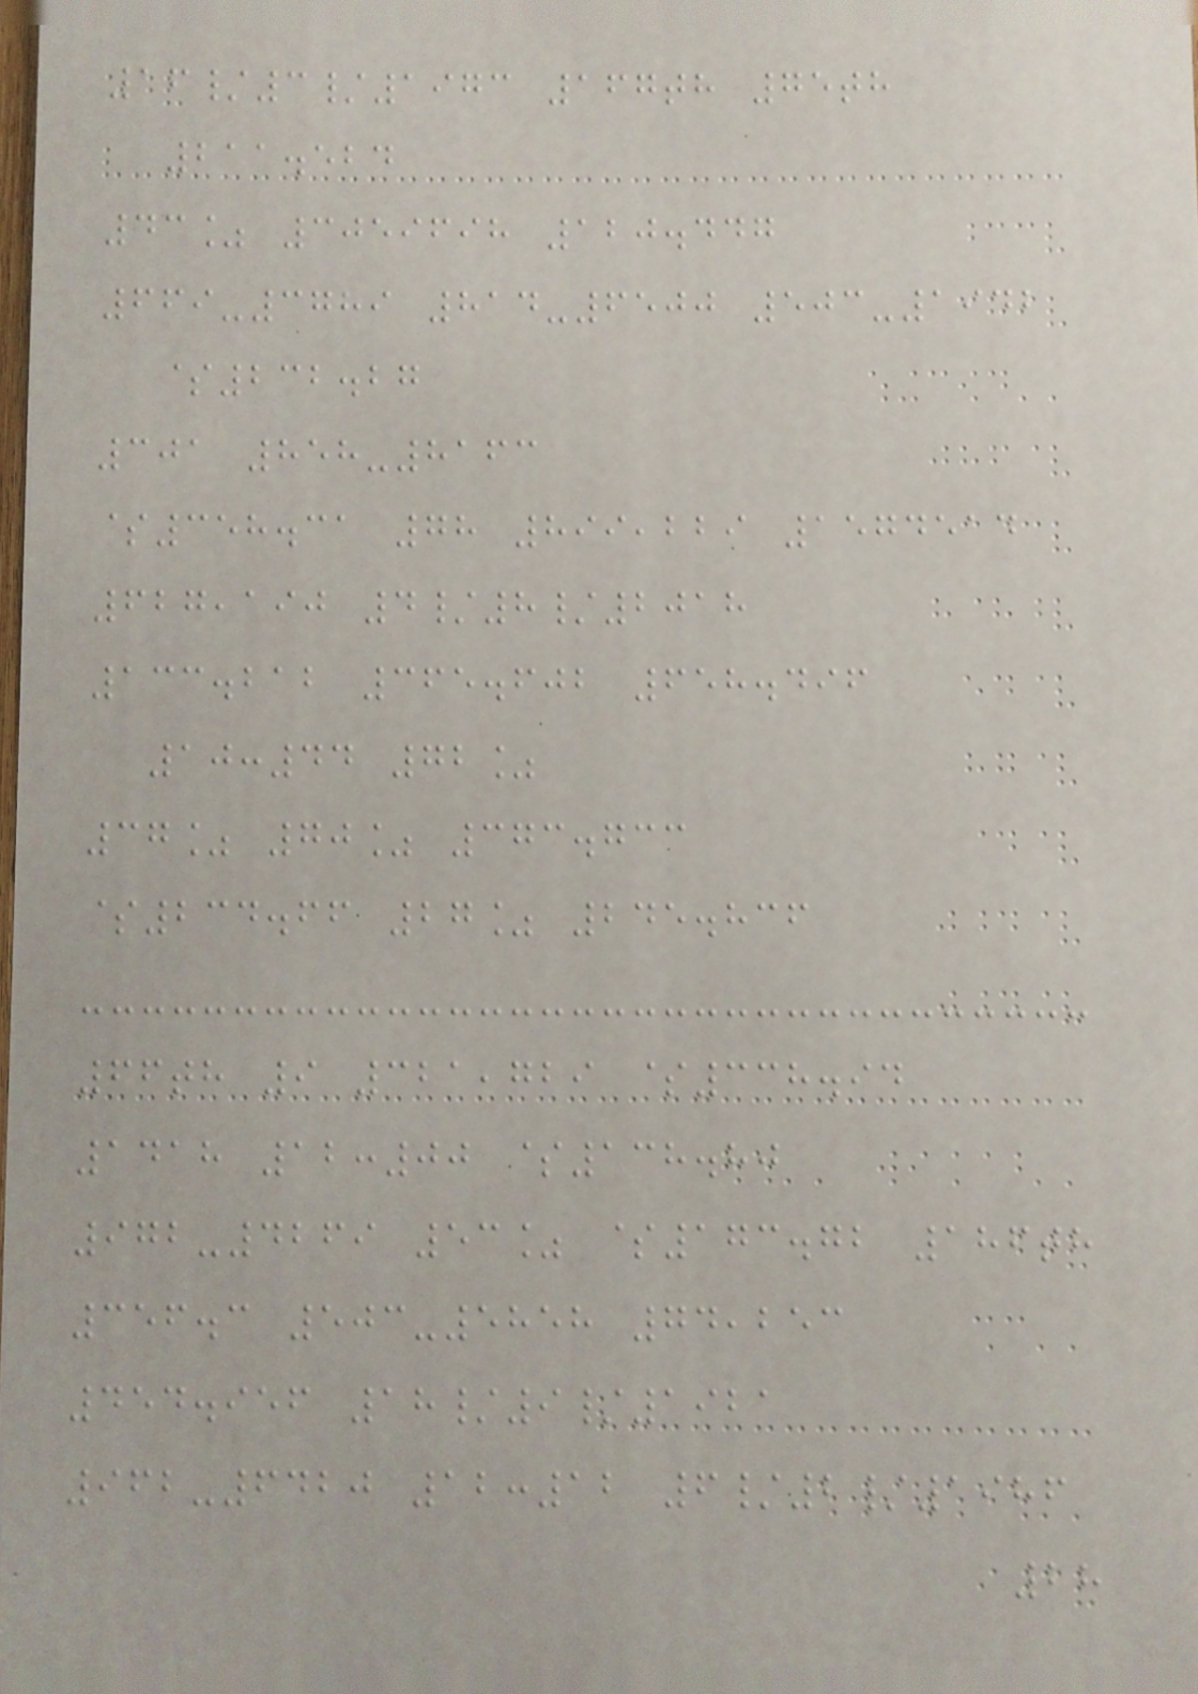16/3/1973 167th 75th
211.524
43% 3059698 120.447
669-3789 814-6500 503-1942
$232.27
301 858-8163
$358.31 78 899,229 1574514
627,190 4/8/2018
133.212 365.602 658.496
10:44 72%
37% 70% 373.733
$234.66 27% 245.836
66th 9 321,729 $338.94
1418 12:00 $138.80
972-4269 53% $173.72 186th
356.3 503-5858 74,253
454.956 18/9/1921
962-6420 12:12 6/2/1986
28
